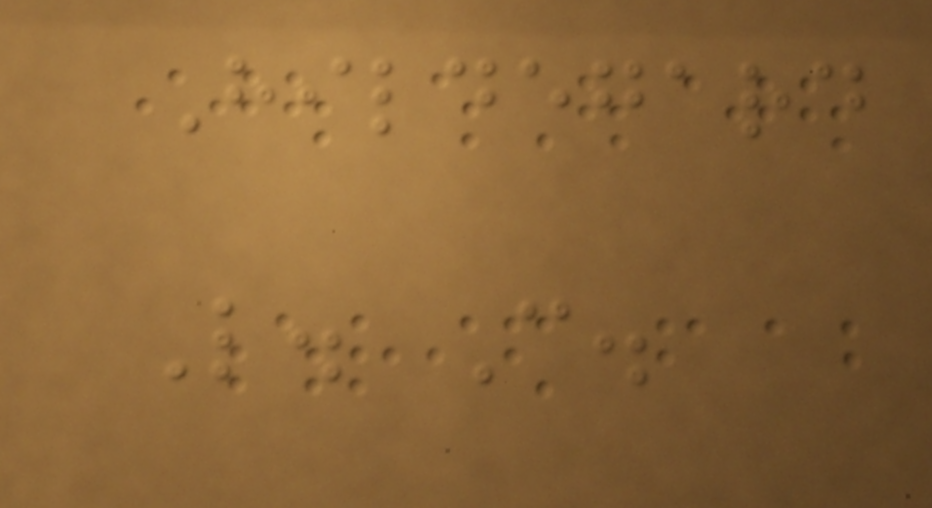Hildegard
L. C.
